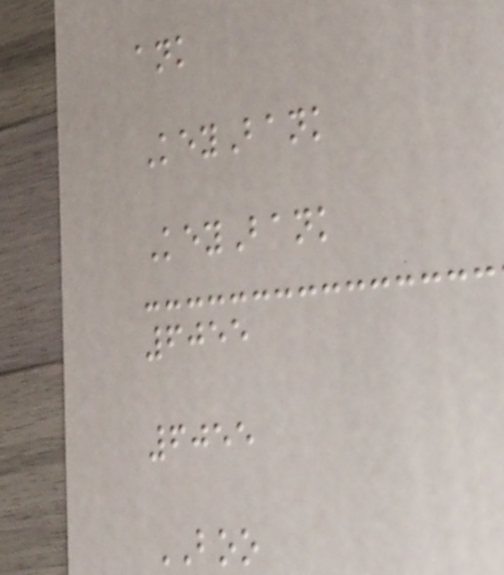ank
KeyBank
KeyBank
6055
6055
BOO
